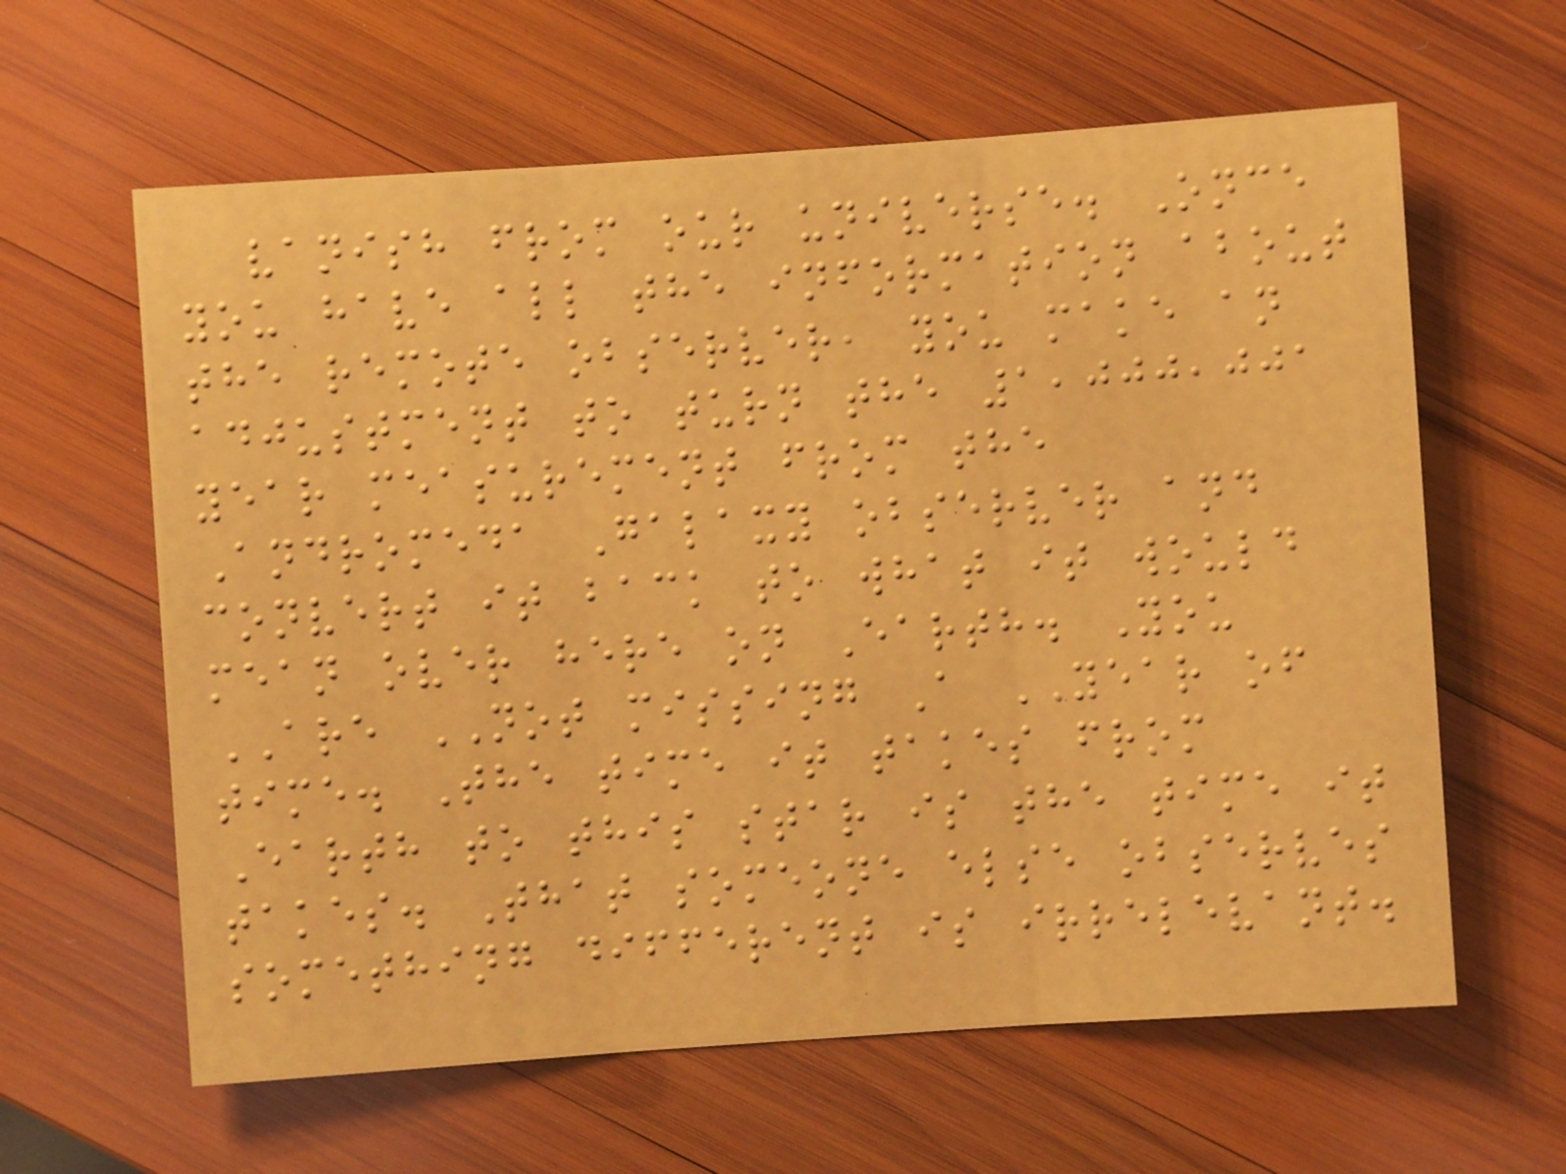vanish from our universe. Once
you have all the information about
the remote observer, you make an
adjustment to turn the 1,000,001
year measurement from the
Andromeda Galaxy observer and
convert it back to what it would
mean over here on Earth. You
ARE NOT missing A YEAR of
time. The time it takes from
Earth to this star is the time it
takes. That someone else observes
something different is irrelevant.
